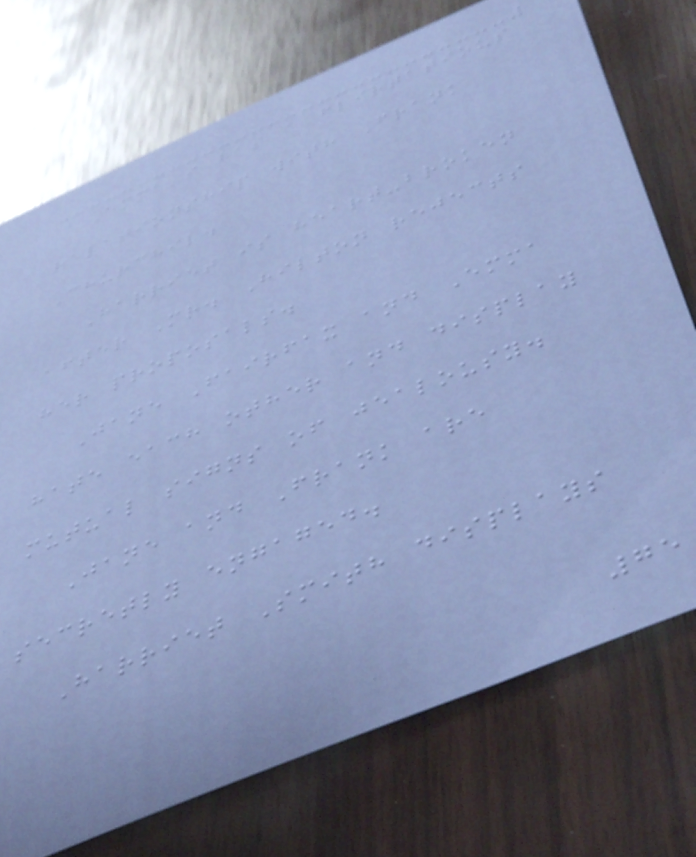Emma's has a flirtatious
relationship with Frank
Churchil.
Harriet is heart-broken
after Mr. Hilton rejects
her proposals.
Jane Fairfax and Emma
hate each other and display
mutual signs of jealousy.
Jane and Frank are
secretly engaged.
Harriet Smith displays
75
